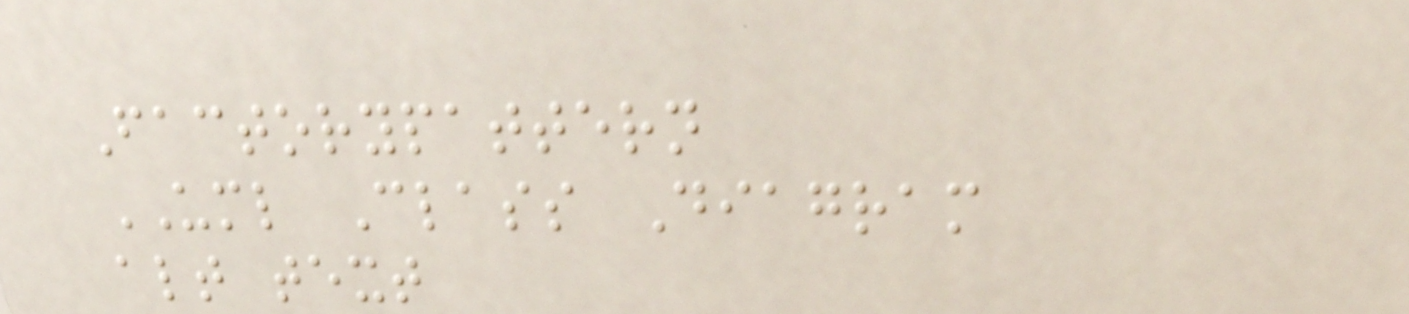Factorypattern
UML Class Diagram
alt text
